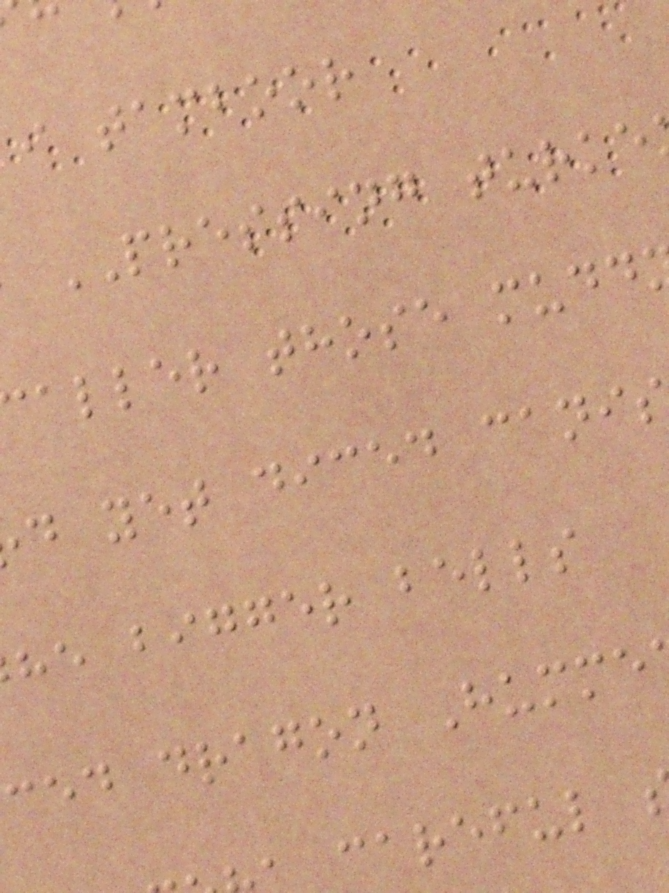i tamboor
PRESSING turke
aller those mudd
d yet diced canis
he bigger bells
ced dragon Humme
careful
